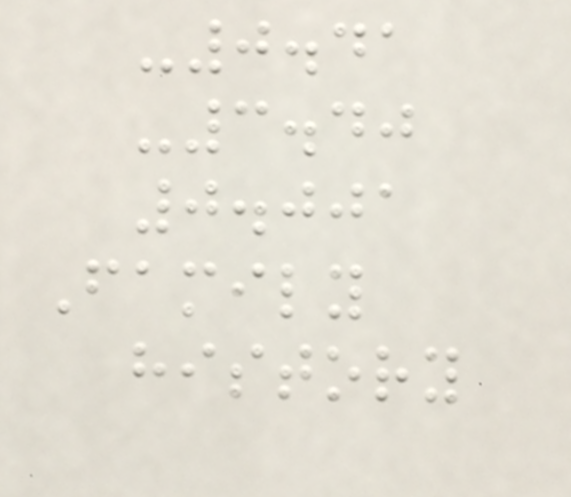-0.41
-3.40
0.001
Family
history
